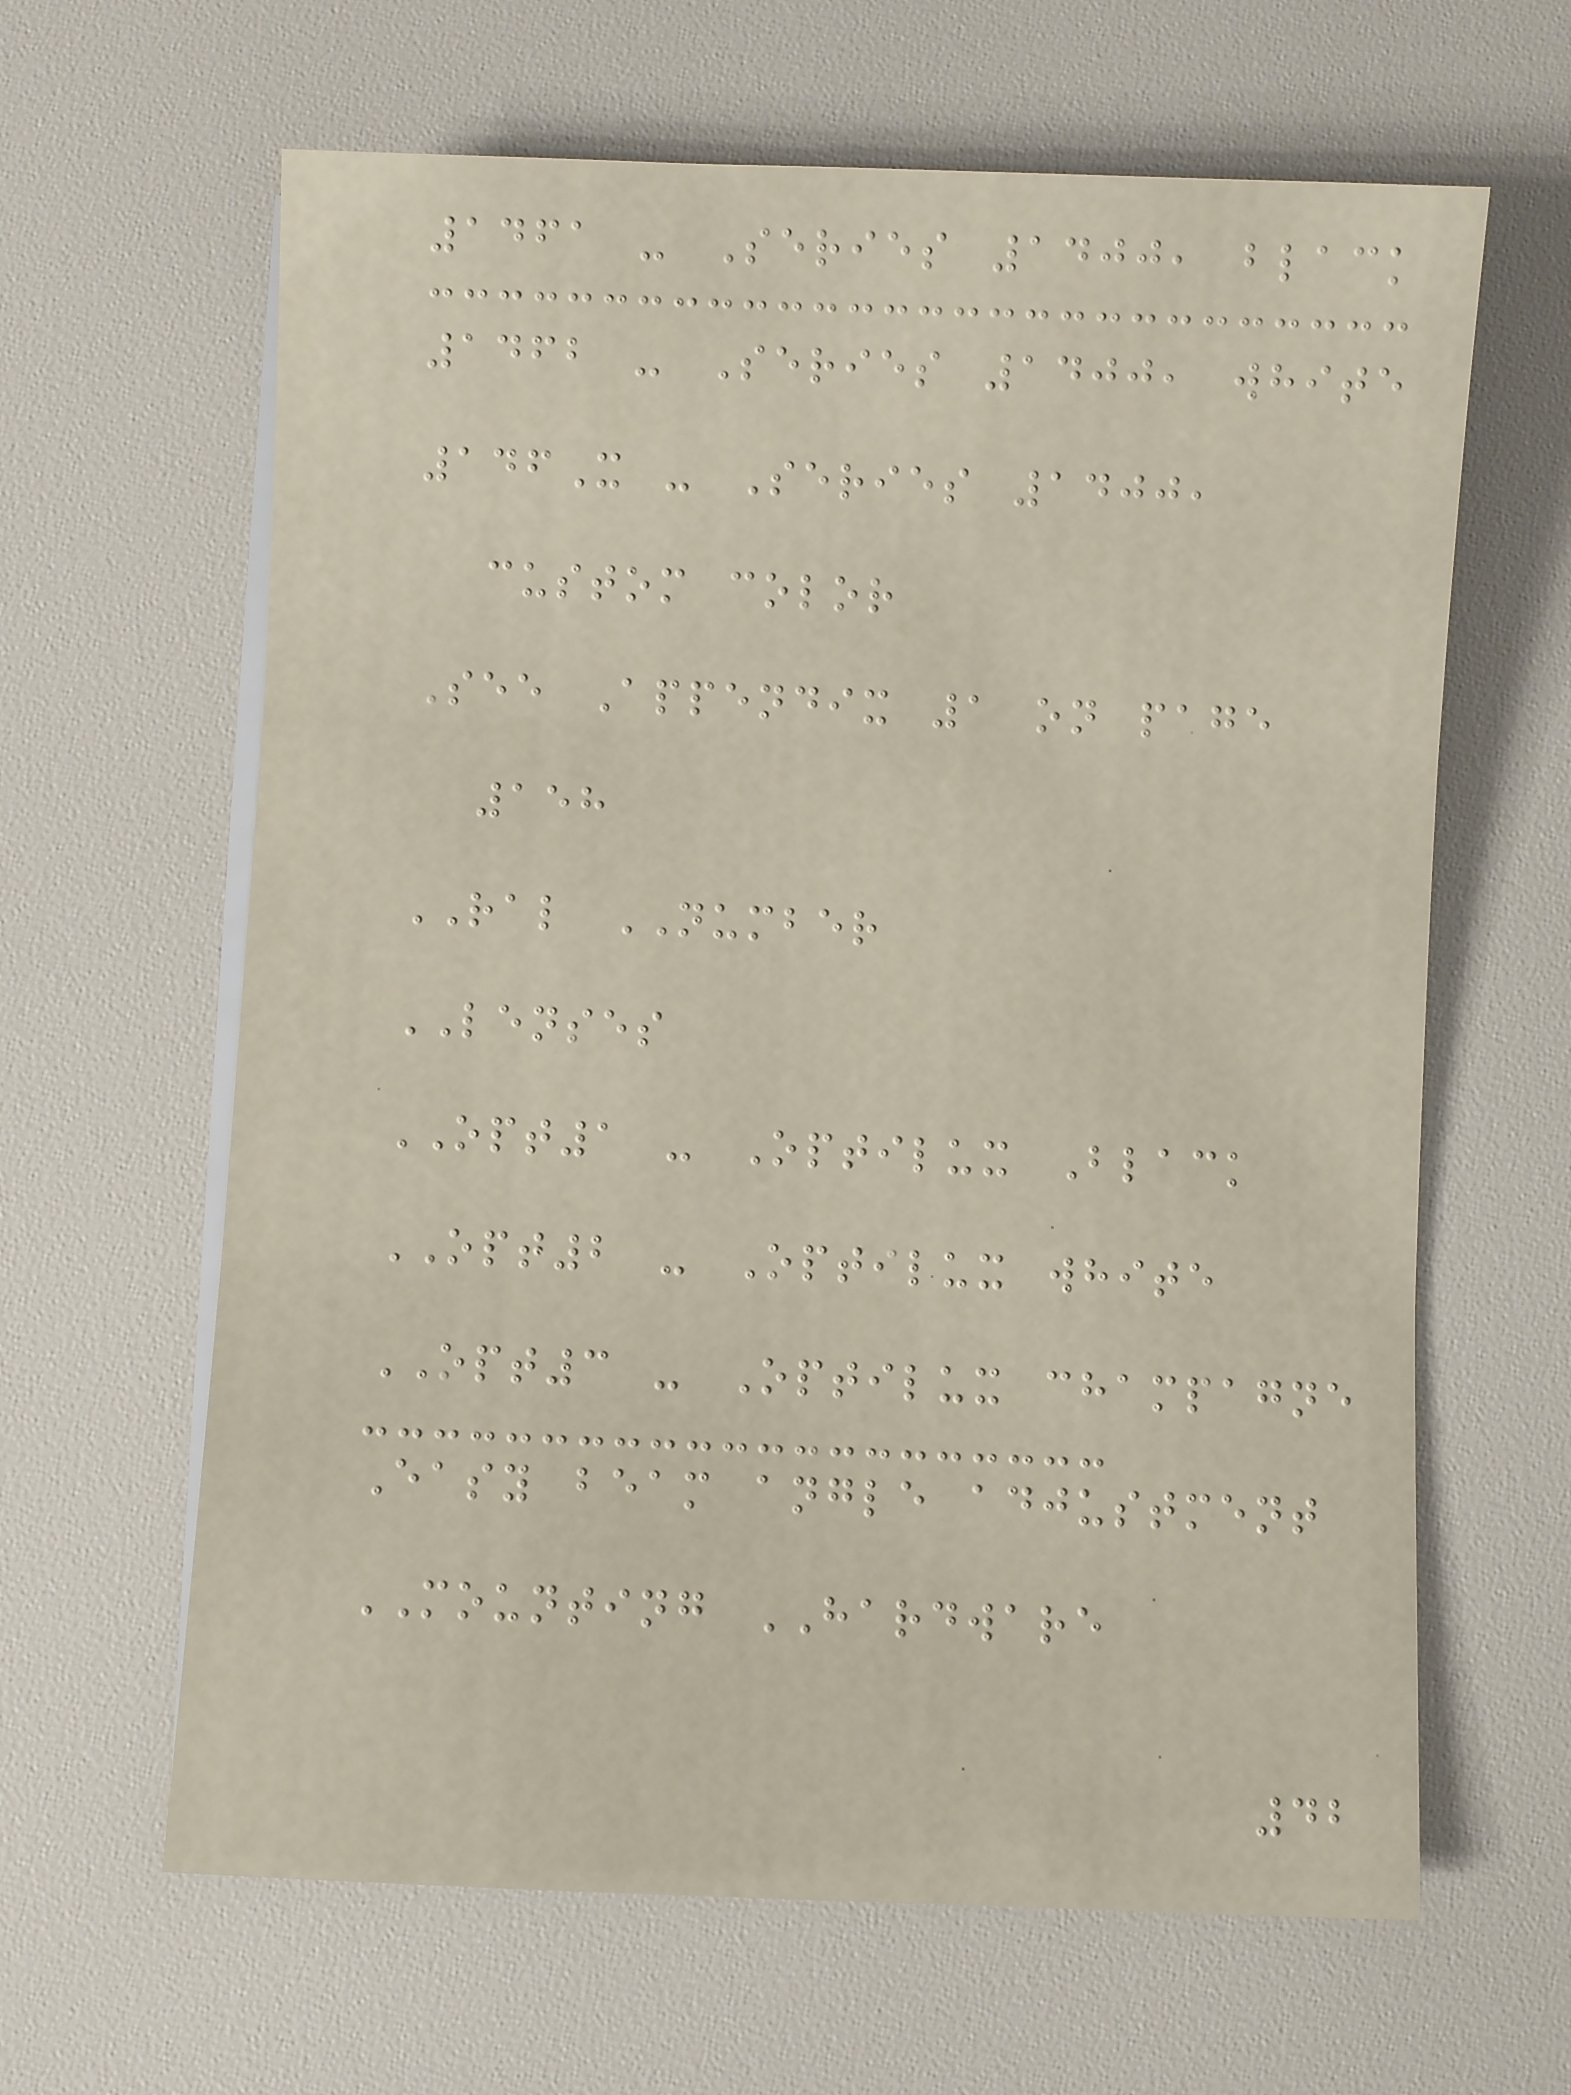1461 - Series 1400, black
1462 - Series 1400, white
146X - Series 1400,
custom color
See Appendix 1 on page
158
RAL NUMBER
LENSES
OPT1 - Optilux Black
OPT2 - Optilux white
OPT3 - Optilux champagne
Easy beam angle adjustment
MOUNTING HARDWARE
42
